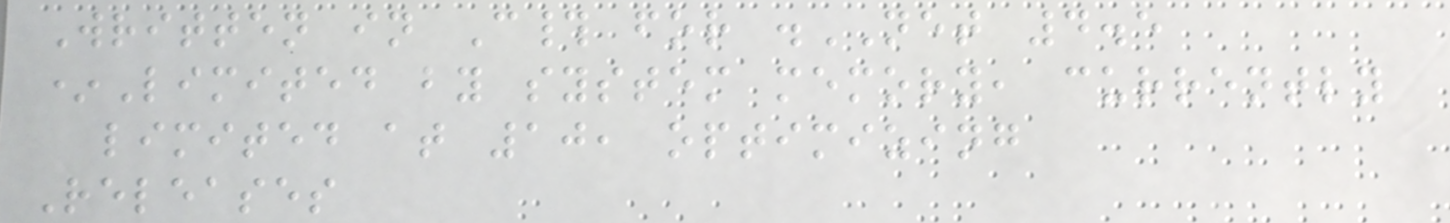Written in C# for .NET 4.5
*Limited by system memory, currently
limited at 10, optimizing
Releases
